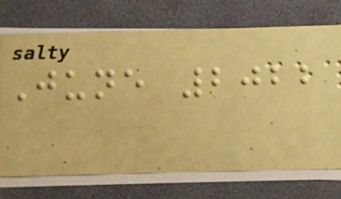June 2022
